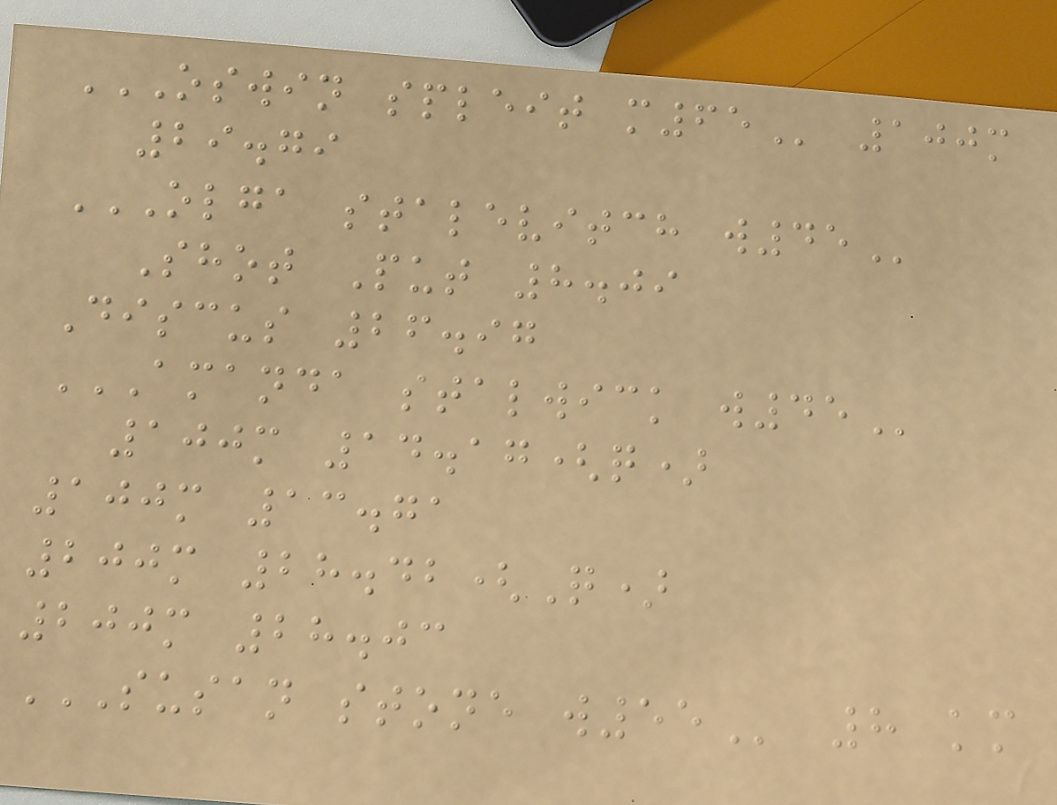OSWIN SPLEIT M65 100m
29.79
OLGA STALEVITCH W45
Shot Put 8.09
Discus 26.97
AMANDA STALWICK W45
100m 14.17(q)
100m 13.71
200m 28.42(Q)
200m 28.03
SUSAN STONE W55 8 km
